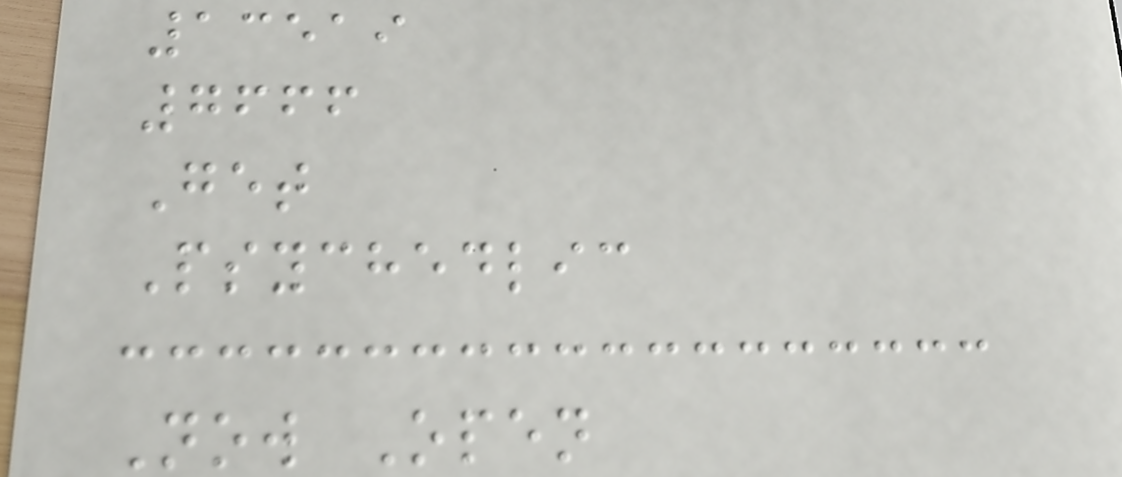13519
7666
Get
Psychedlic
Now Open
